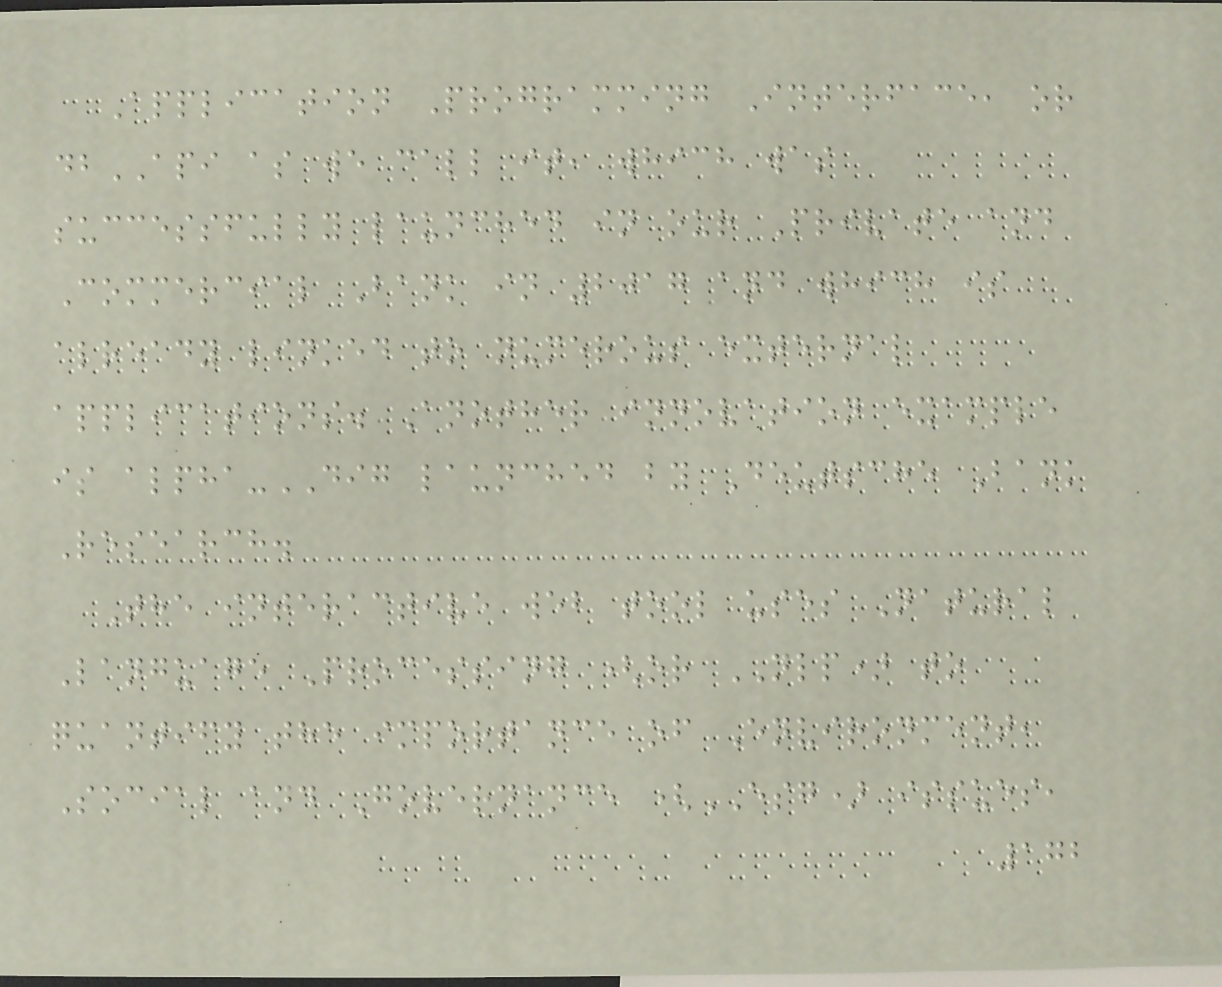Application Programming Interface, or
dbAPI as we call it, which was
successfully launched in our Private and
Commercial Bank in 2017 and which is
already linked to numerous external
applications. Another innovation example
is alpha-DIG launched by Deutsche Bank
Research.
The interactive web tool uses Natural
Language Processing (or NLP) to
quantify the importance of Environment,
Social and Governance (ESG) issues,
172
